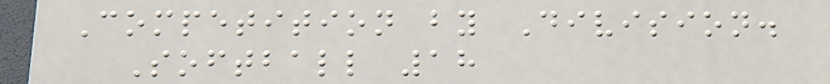Competition by Division.
Softball 18
